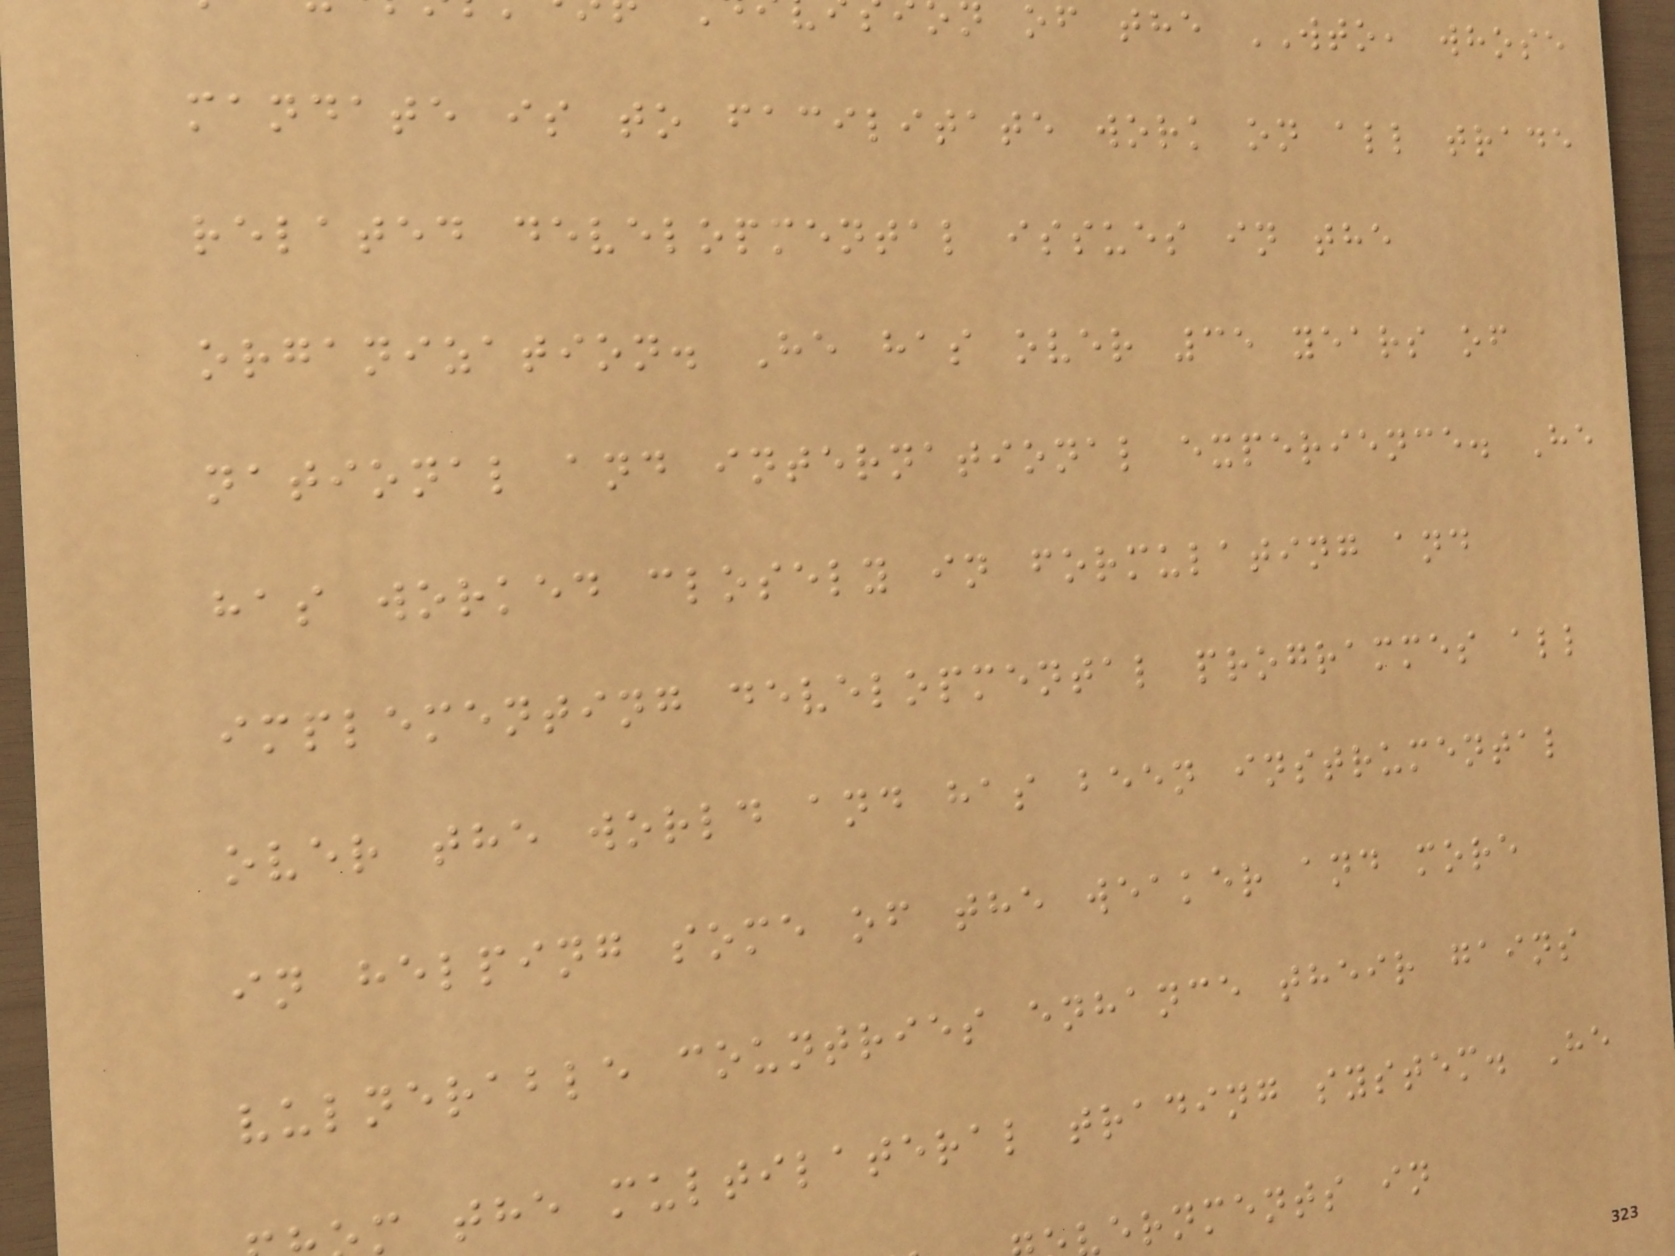n of the WTO, whose
mandate is to facilitate work on all trade
related developmental issues in the
organization. He has over 35 years of
national and international experience. He
has worked closely in formulating and
implementing developmental programmes all
over the world and has been instrumental
in helping some of the weaker and more
vulnerable countries enhance their gains
the multilateral trading system. He
ernments in
